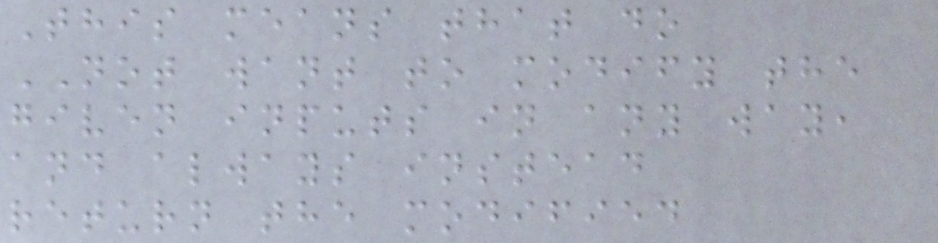This means that do
NOT want to modify the
given inputs in any way,
and always instead
return the modified
